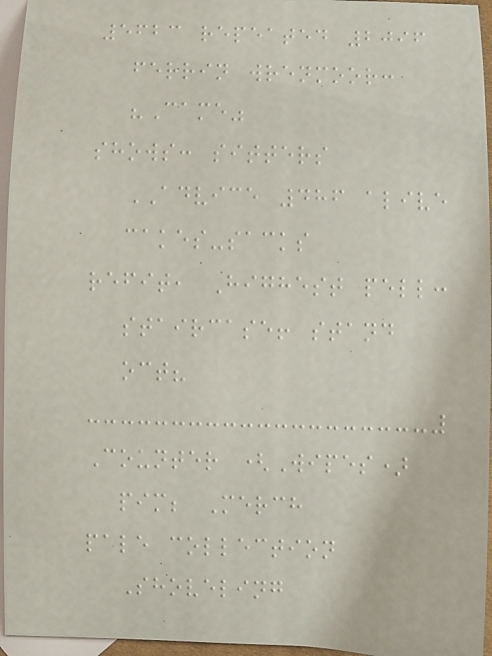5623 repeated 2096
ferrin wrenmoor:
"Came"
shows: sitters
ADVICE 486 alive
cakes-sacks
refit, Highest pell:
staircase! stand
oct?
Counter (Wipes)
pim; Merch
pale collection
Shoveling
